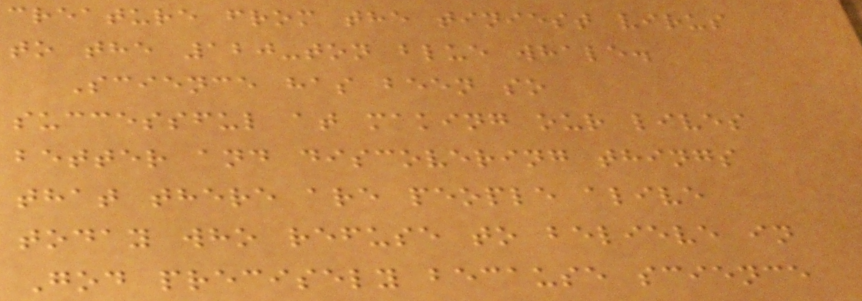creature from the tiniest virus
to the 120-ton blue whale.
Science has been so
successful at making our lives
better and discovering things
that there are people alive
today who refuse to believe in
God precisely because science
